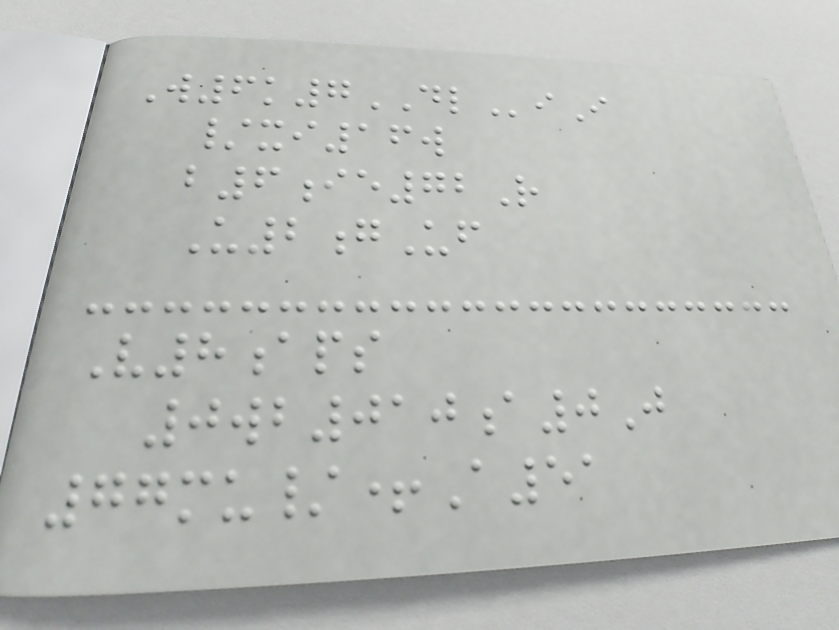W6k7DLiI
/xi16w
b6ie72R
U2gUf
V8aps
0wb010a0J
77mu/+A51
